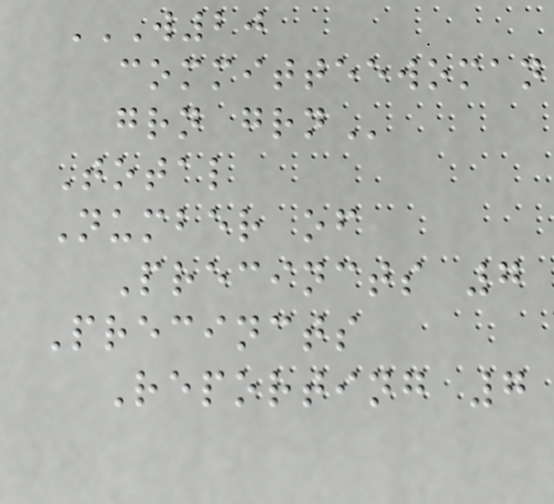W20
COMMITTEEWOMAN
GRN GRN
Total
Number of
Precincts 7
Precincts
Reporting 7
